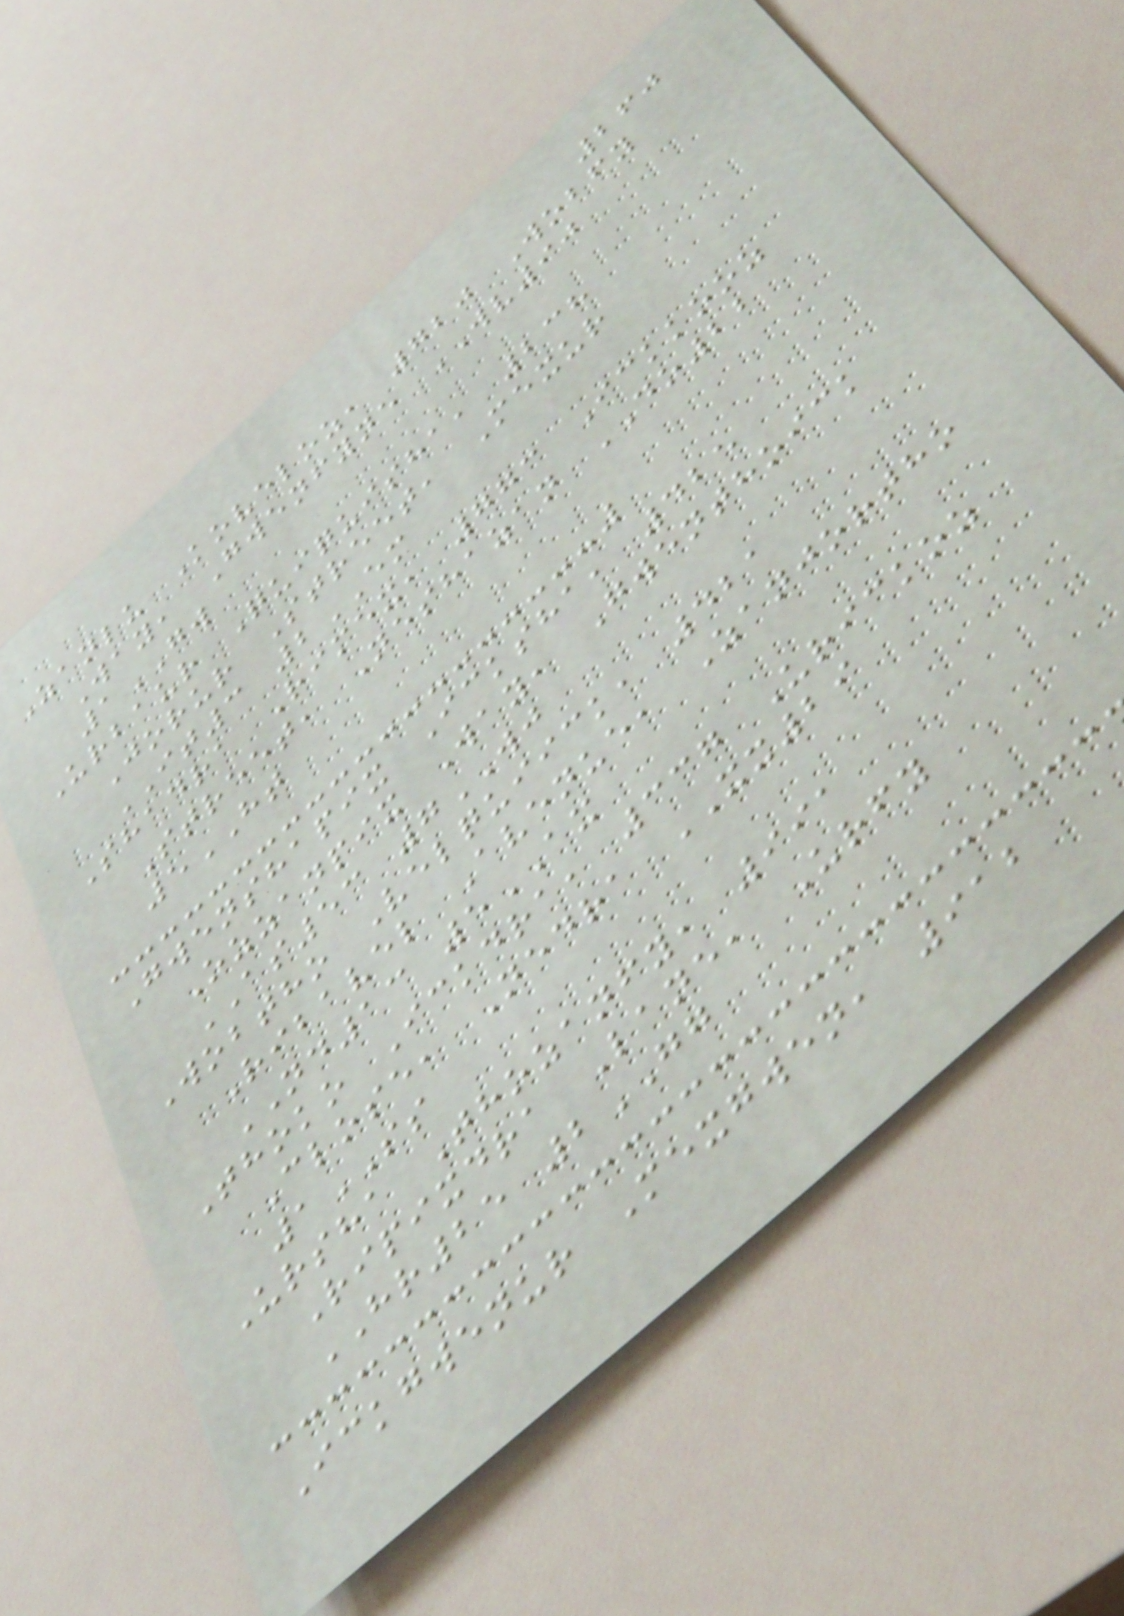260
Zanlu Koveloz, 720 Wobfy
Way, Gwenfyne WV90
1GW
Urbaur Quiquisha, 238
Jorur Street, Mexur
IT3 2EM
Shadra Rimex, 773 Ickkooz
Street, Neshazan DO22
5HT
Gwenshapix Icksha, 425
Ozzanpix Way, Gwenthoick
AS53 7WJ
Wobtho Velquiick, 421
Ribavel Avenue, Zanjortho
ND13 5AX
Thoko Ickdra, 337 Urickoz
Close, Nedra XX29
1SS
Ursha Thozanfy, 991
Ripixdra Lane, Urfy
HR25 2GG
Ickgwenur Mexgwen, 912
